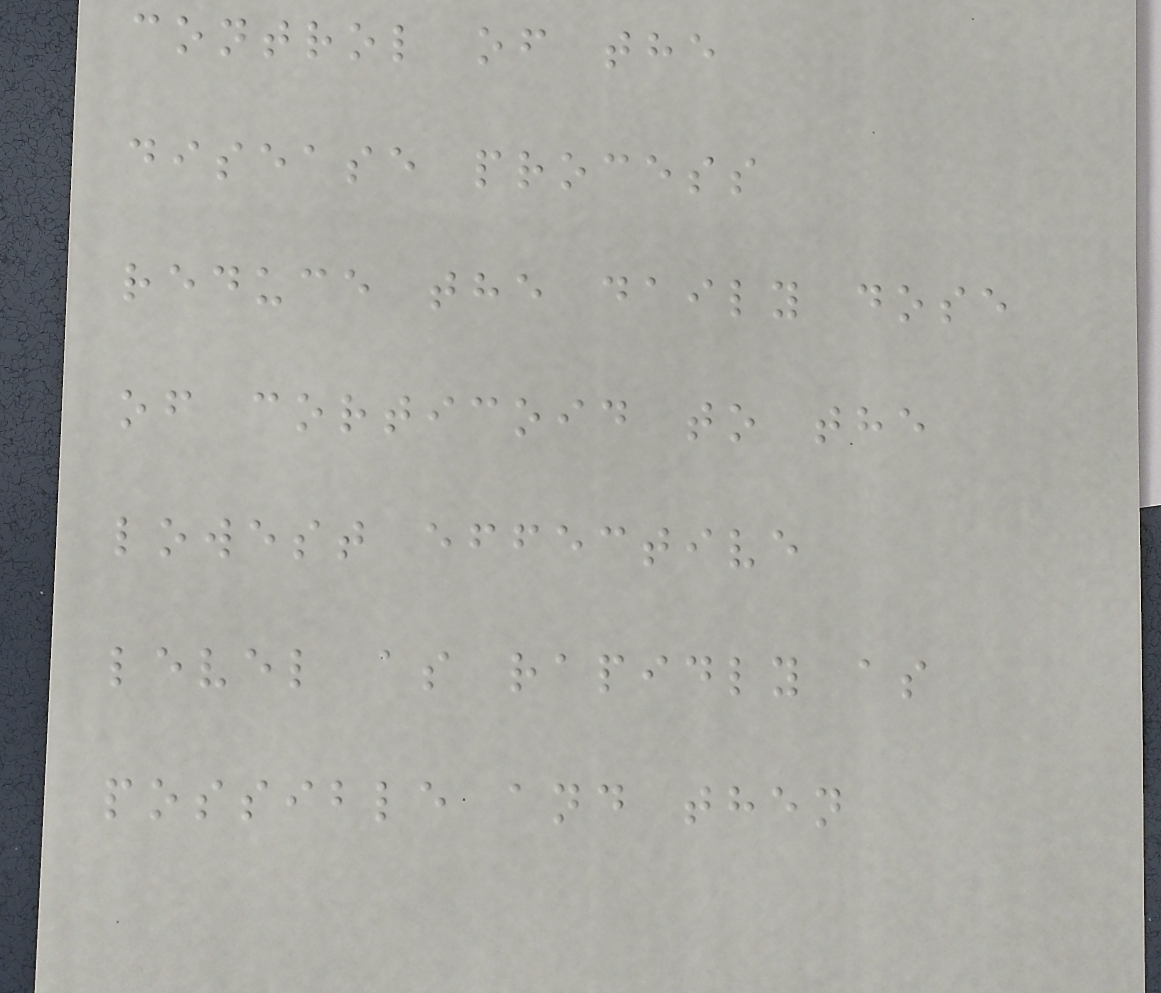control of the
disease process
reduce the daily dose
of corticoid to the
lowest effective
level as rapidly as
possible and then
